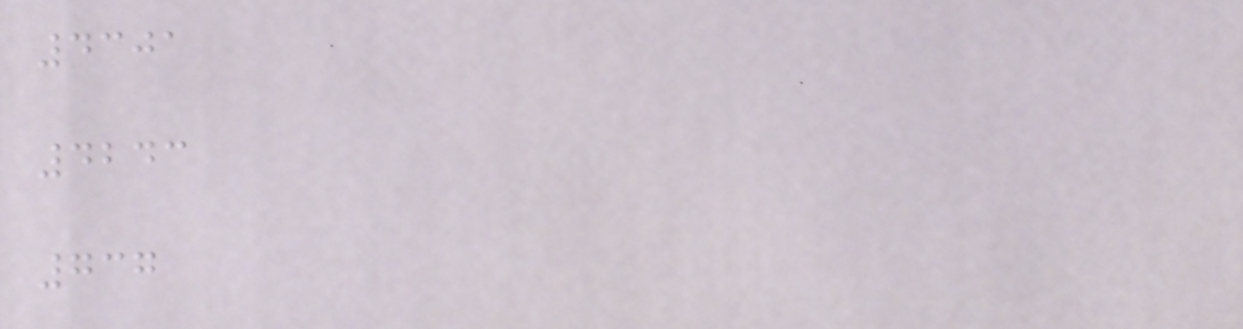4301
4243
737
